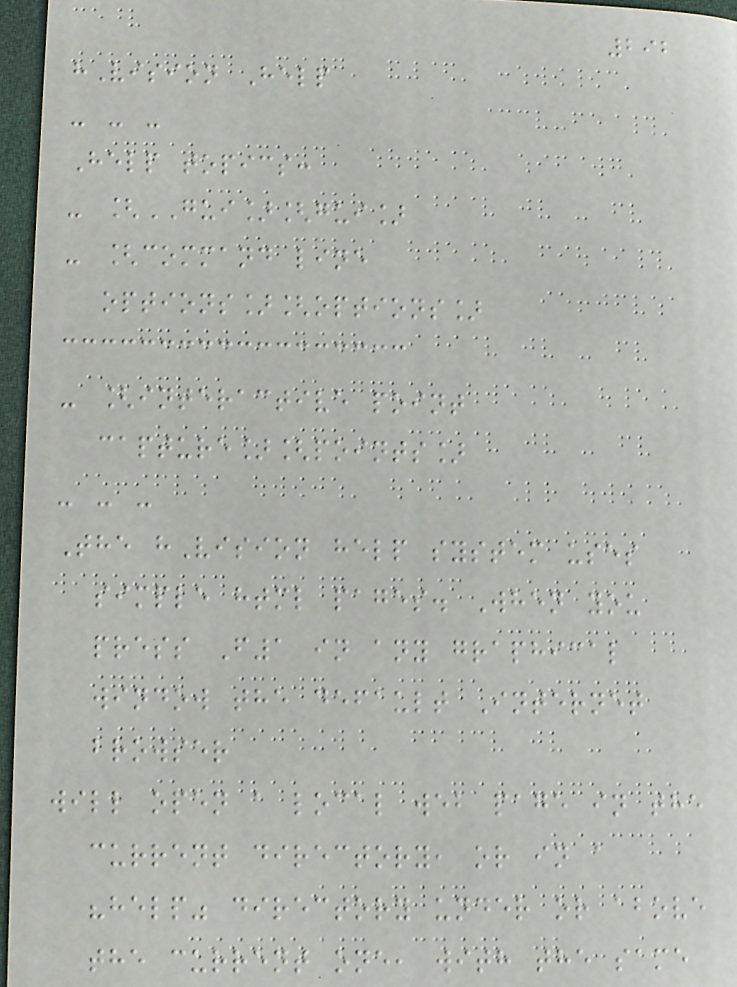292
hVision Help
- - -
Help topics:
- [GUI][gui]
- [command line
options][options]
- [interactive point
capture][points]
- - -
The hVision help system uses
simple html pages. When you
press F1 in any graphical
window the default Internet
browser
will open a local web page in the
current directory, or in a
"help" directory under or above
the current one, with the same
